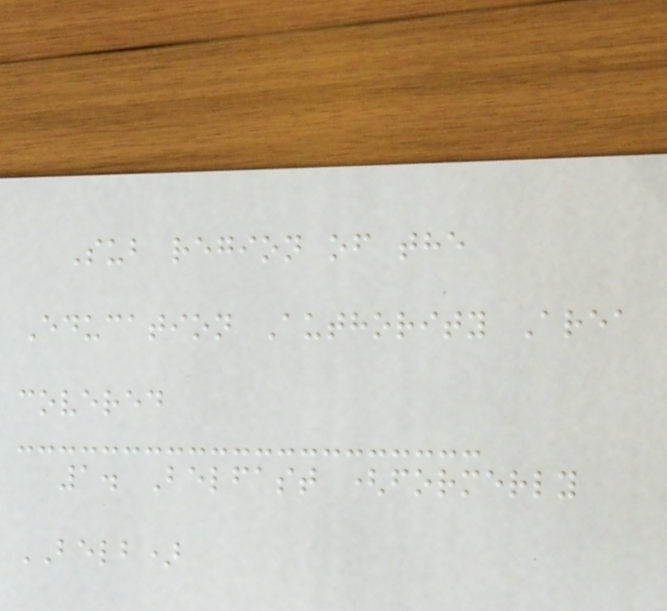Sub region of the
Education Authority Area
covered
1. Belfast (formerly
BELB)
